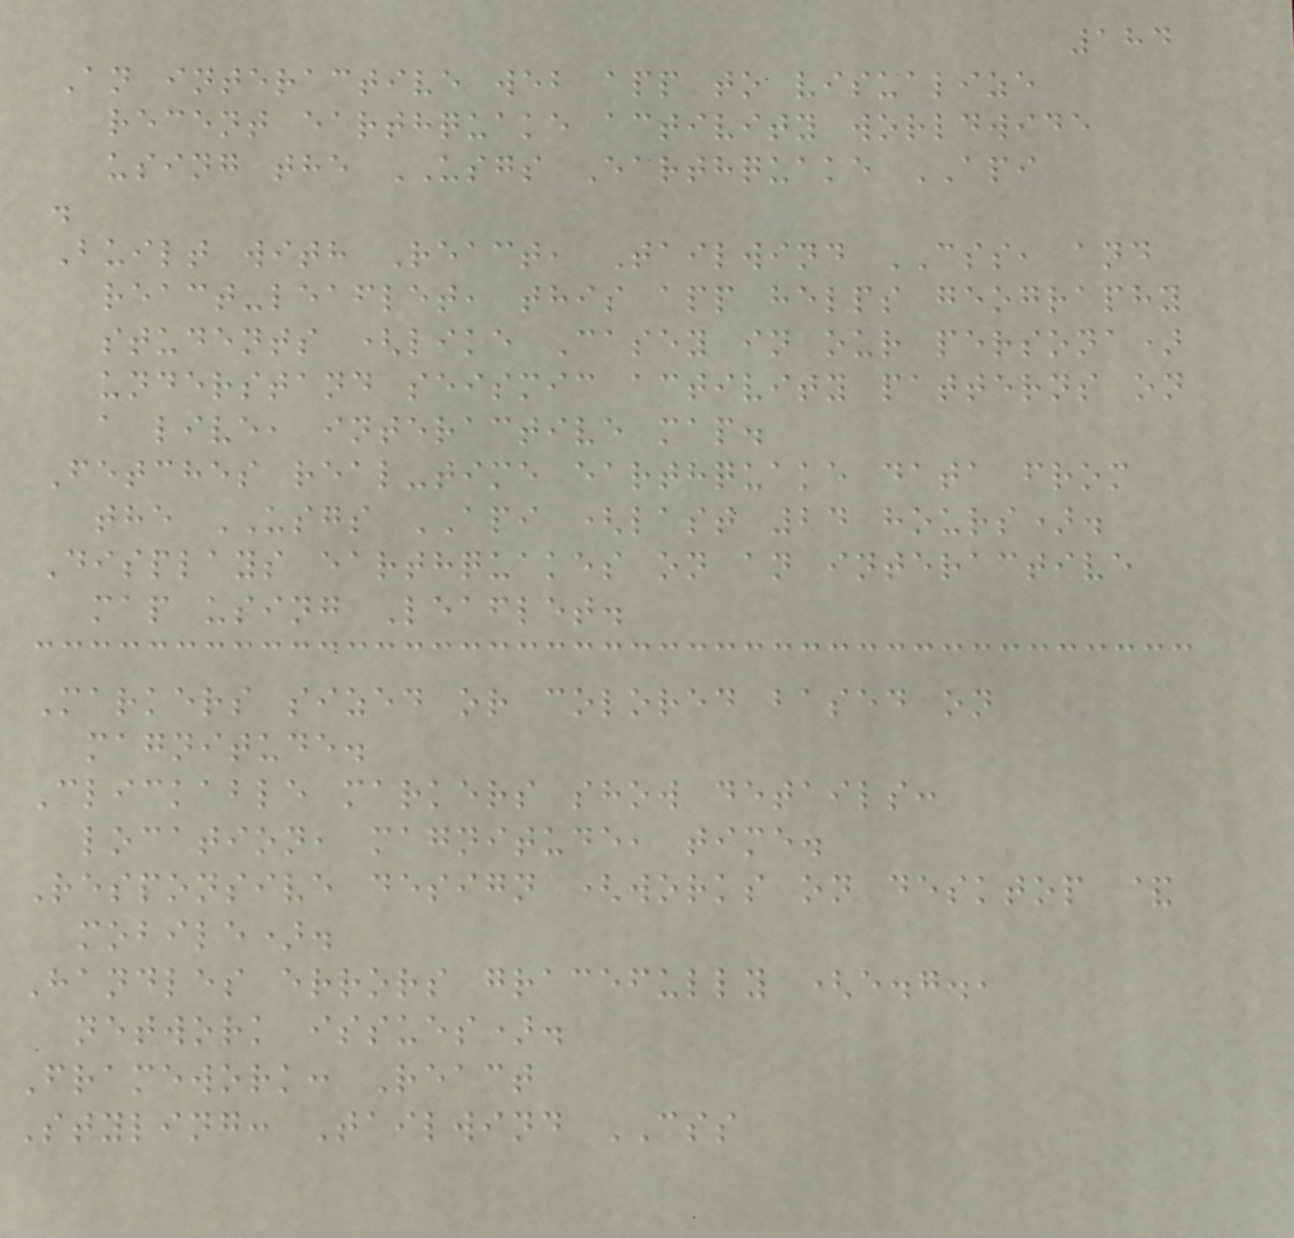184
An interactive web app to visualize
recent earthquake activity worldwide
using the USGS Earthquake API
.
Built with React, Tailwind CSS, and
react-leaflet, this app helps geography
students (like Casey in our persona)
understand seismic activity patterns on
a live, interactive map.
Fetches real-time earthquake data from
the USGS API (last 24 hours).
Displays earthquakes on an interactive
map using Leaflet.
Markers sized or colored based on
magnitude.
Clickable markers show details:
location, magnitude, time.
Responsive design (works on desktop &
mobile).
Handles errors gracefully (e.g.,
network issues).
Framework: React
Styling: Tailwind CSS
